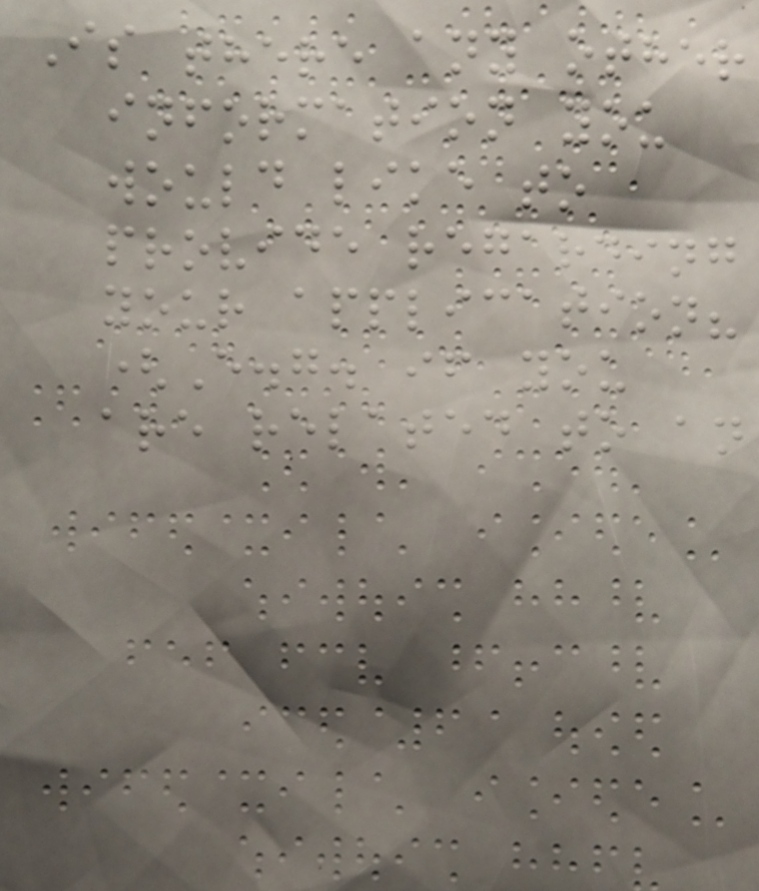Is there any other
information you
would like to
provide regarding
your application?
(E.g. if you
are related to an
